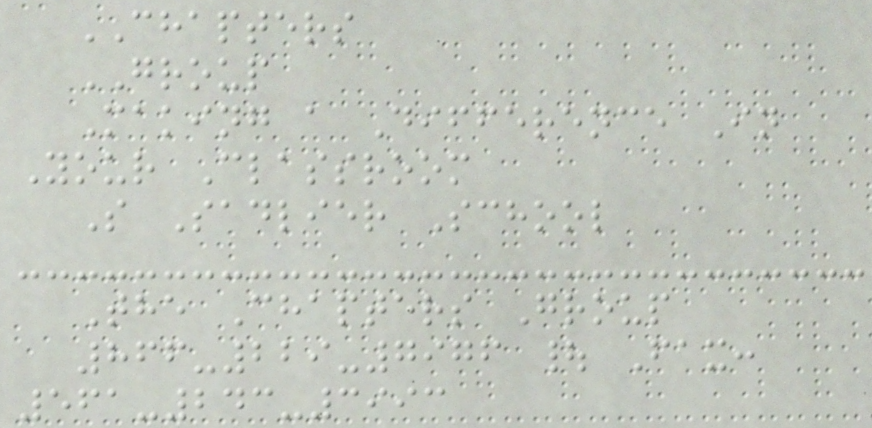CHAPTERS
GROUP
Making a Difference In
Your Classroom
S Sadlier School
The Chapters Group
866-229-7976 | Fax:
561-243-3993
